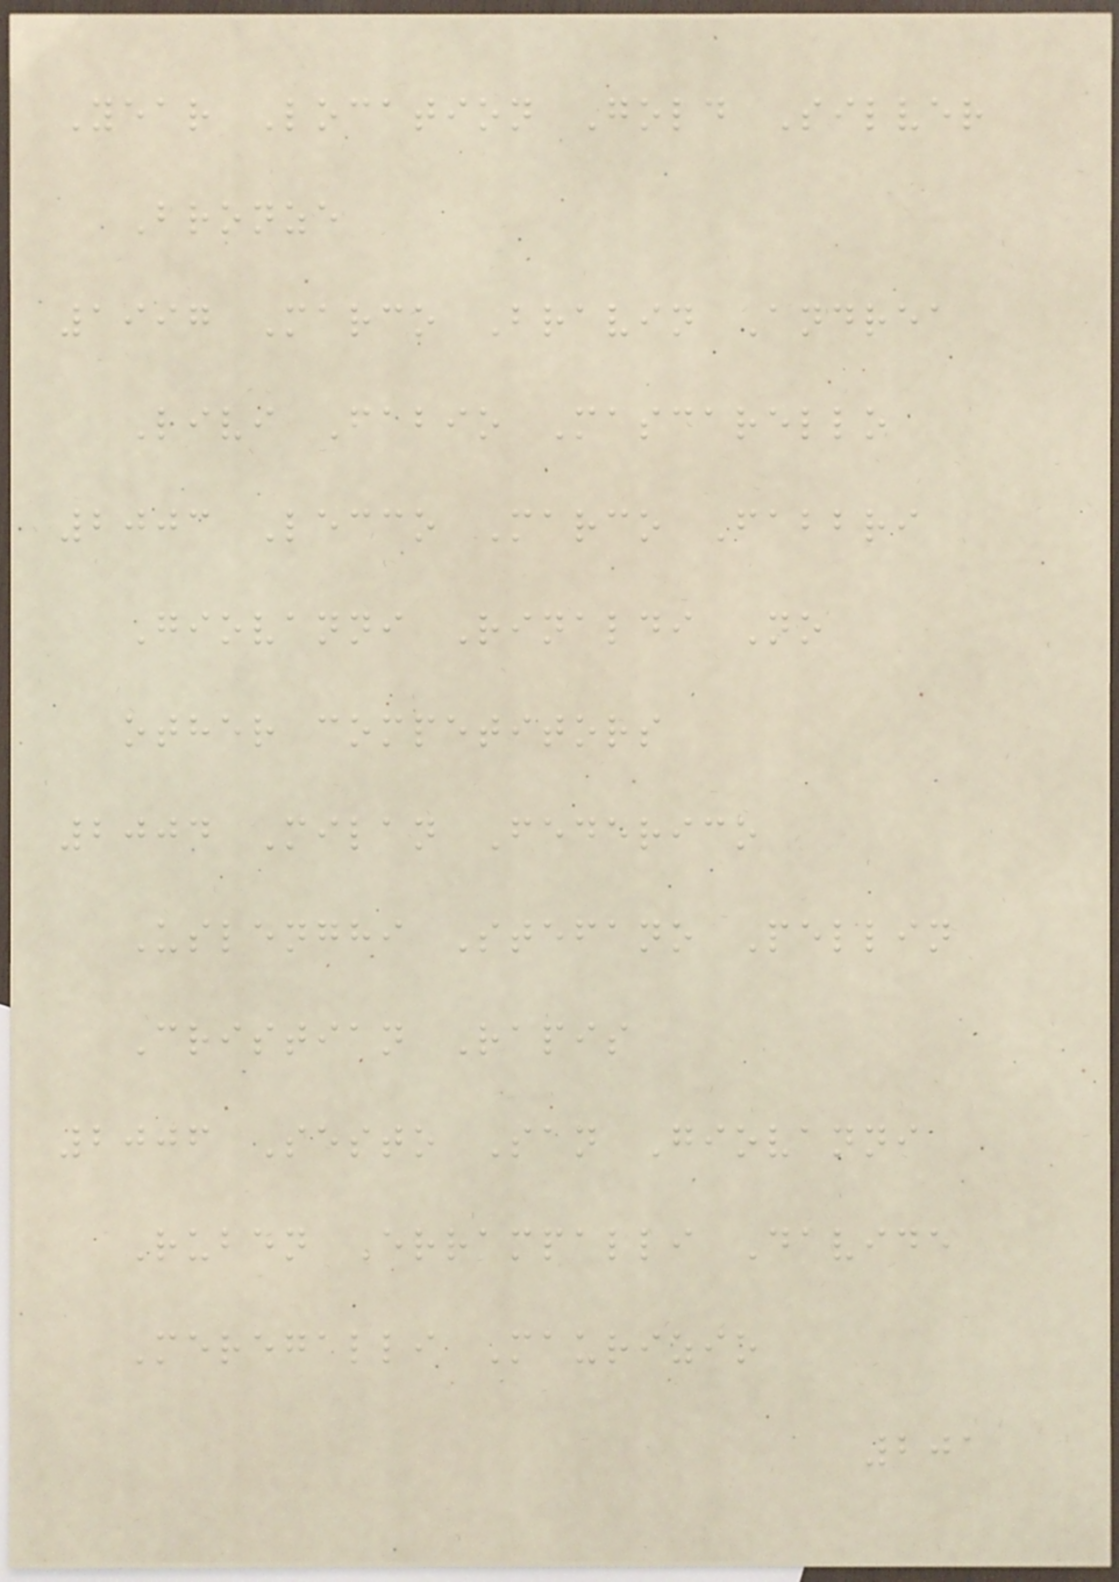Year Location Gold Silver
Bronze
1997 Marco Bravin Andrea
Livi Fabio Mascarello
2003 Lecco Marco Fabbri
Giovanni Rinaldi No
other competitors
2004 Milan Federico
Uslenghi Stefano Pellin
Cristian Rapis
2006 Sesto San Giovanni
Ruben Errampalli Davide
Meregalli Maurizio
201
